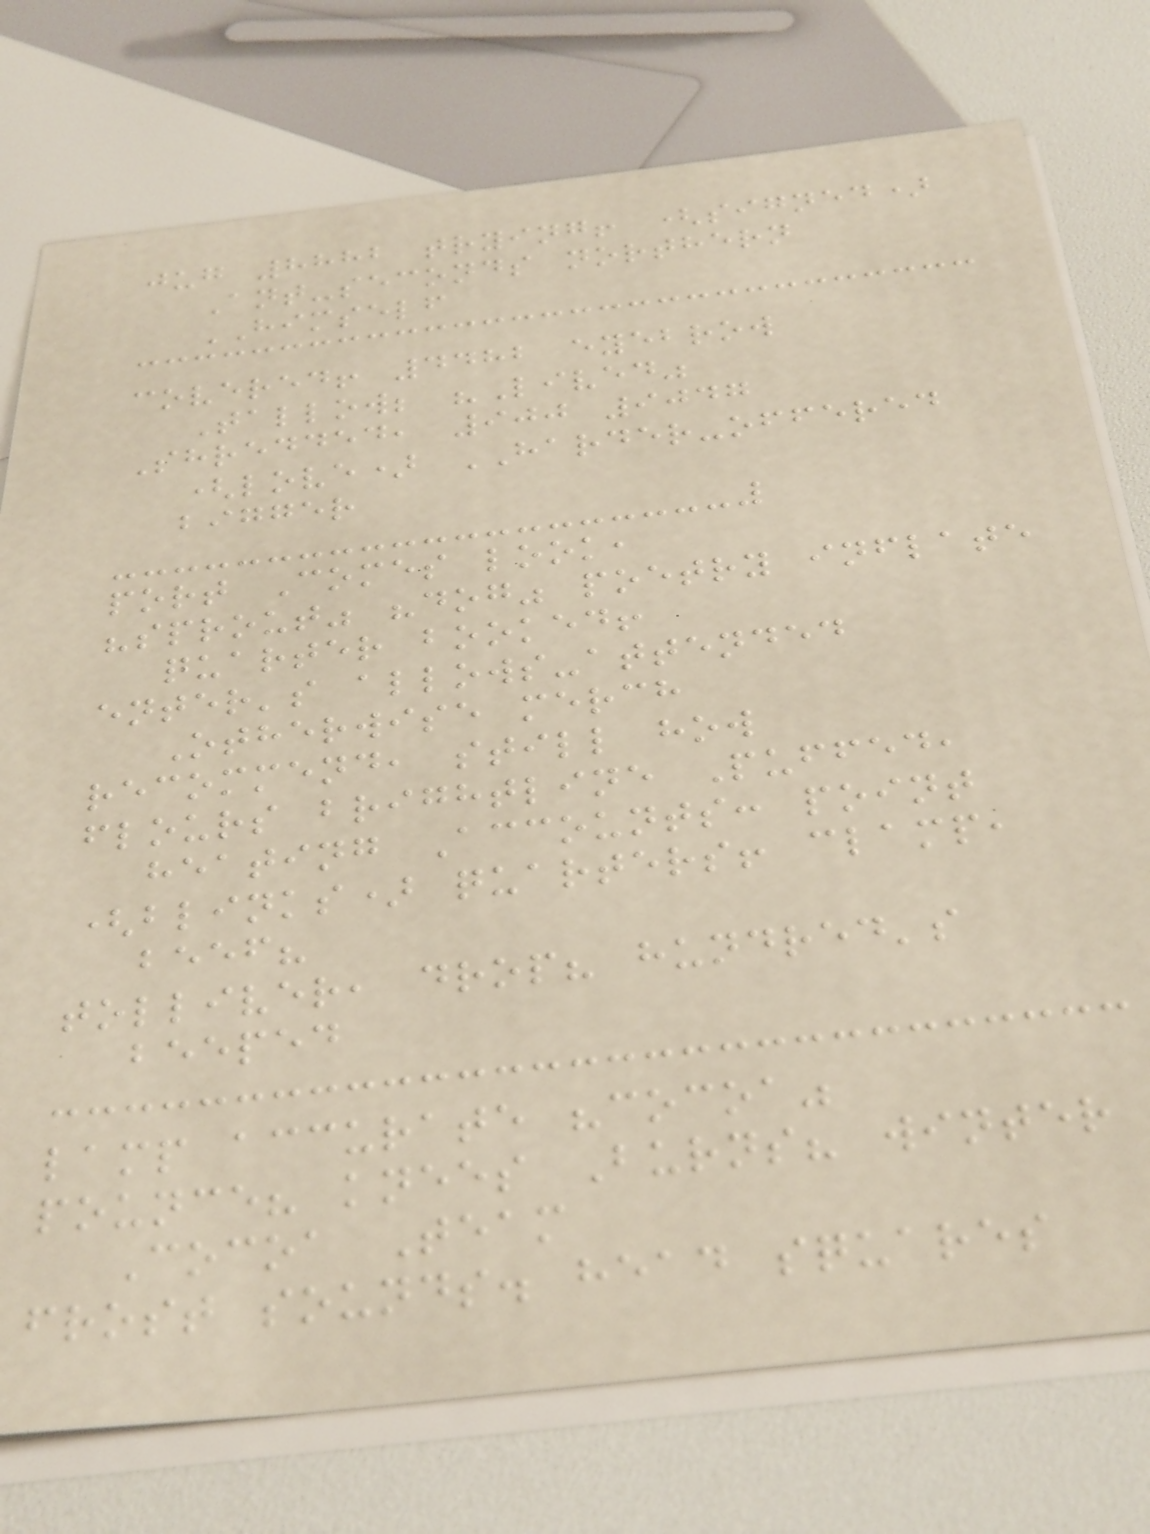jug 8882 trying! (signed)
Ant-seconds northern
HIMSELF
covered! 4482 eyebrow
Tallow; "Lived"
Shredded, 900 9047
(love) HARDER-offered
bigger
port Comes look,
"sprout" "dog" poetry inflate
quarter booked!
enter's allows-attended
Otherwise merch
recommend, still how
flours brightline Puffed,
heating Accounts: point
(blinks) quarters! clamp,
beef?
tolliver, drop? hundred's
beeped
lamp accurate "cocoa"
pounce? knees Burns? winter
Cocoa Team
frost sounds. head squares
